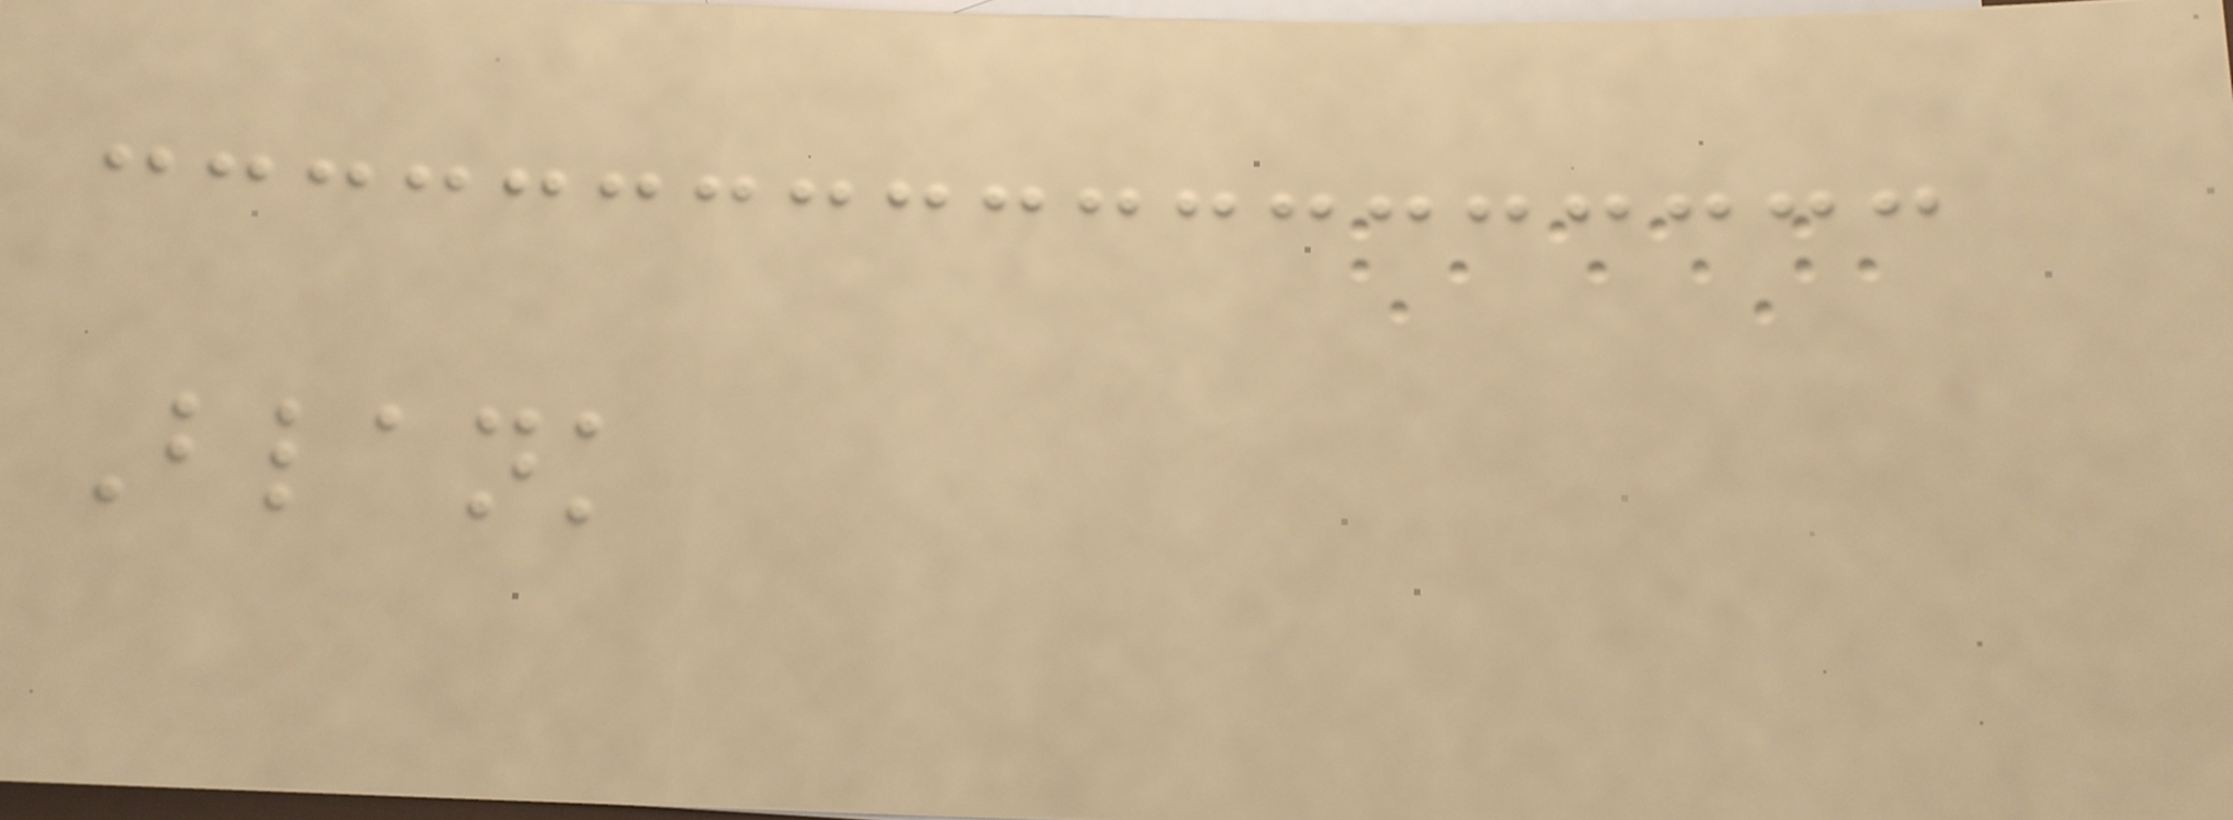Blank
